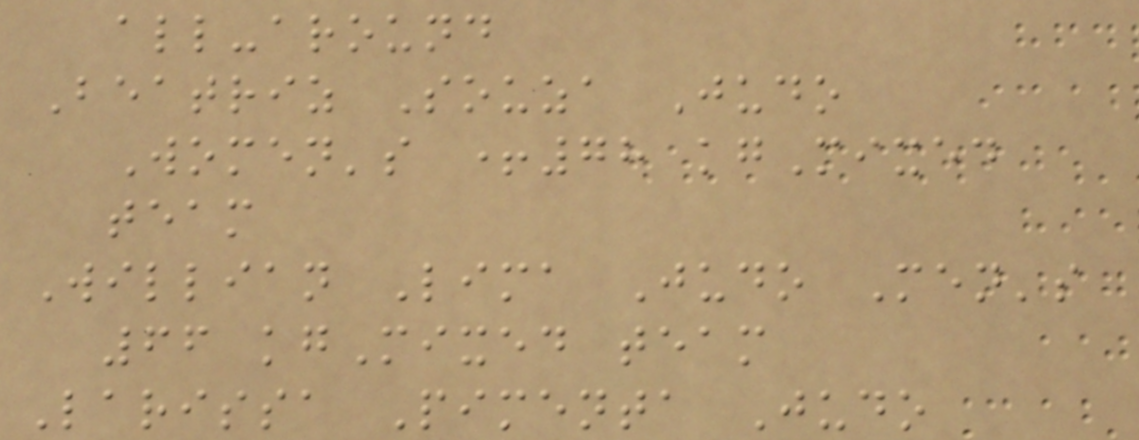all-around
Beatriz Souza Judo
Women's +78 kgMixed
team
Willian Lima Judo Men's
66 kgMixed team
Larissa Pimenta Judo
